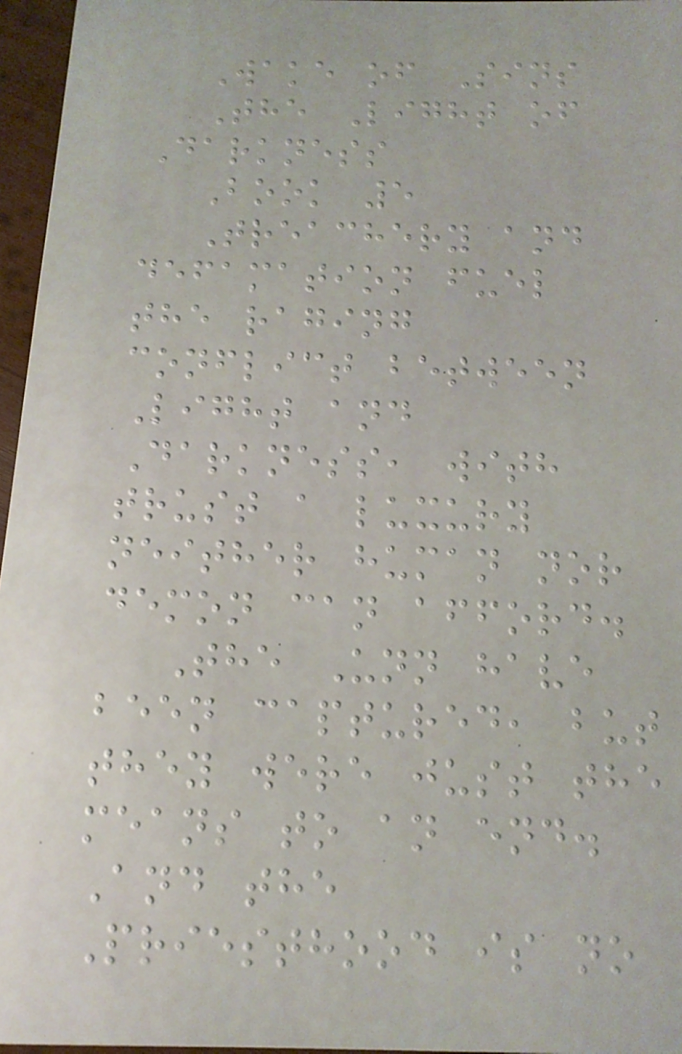Wake of Sins
The Light of
Darkness
Book 5
Treachery and
defamation fuel
the raging
conflict between
Light and
Darkness, with
trust a luxury
neither human nor
demon can afford.
The Unn have
been captured, but
they were just the
means to an end.
And the
Priesthood is no
